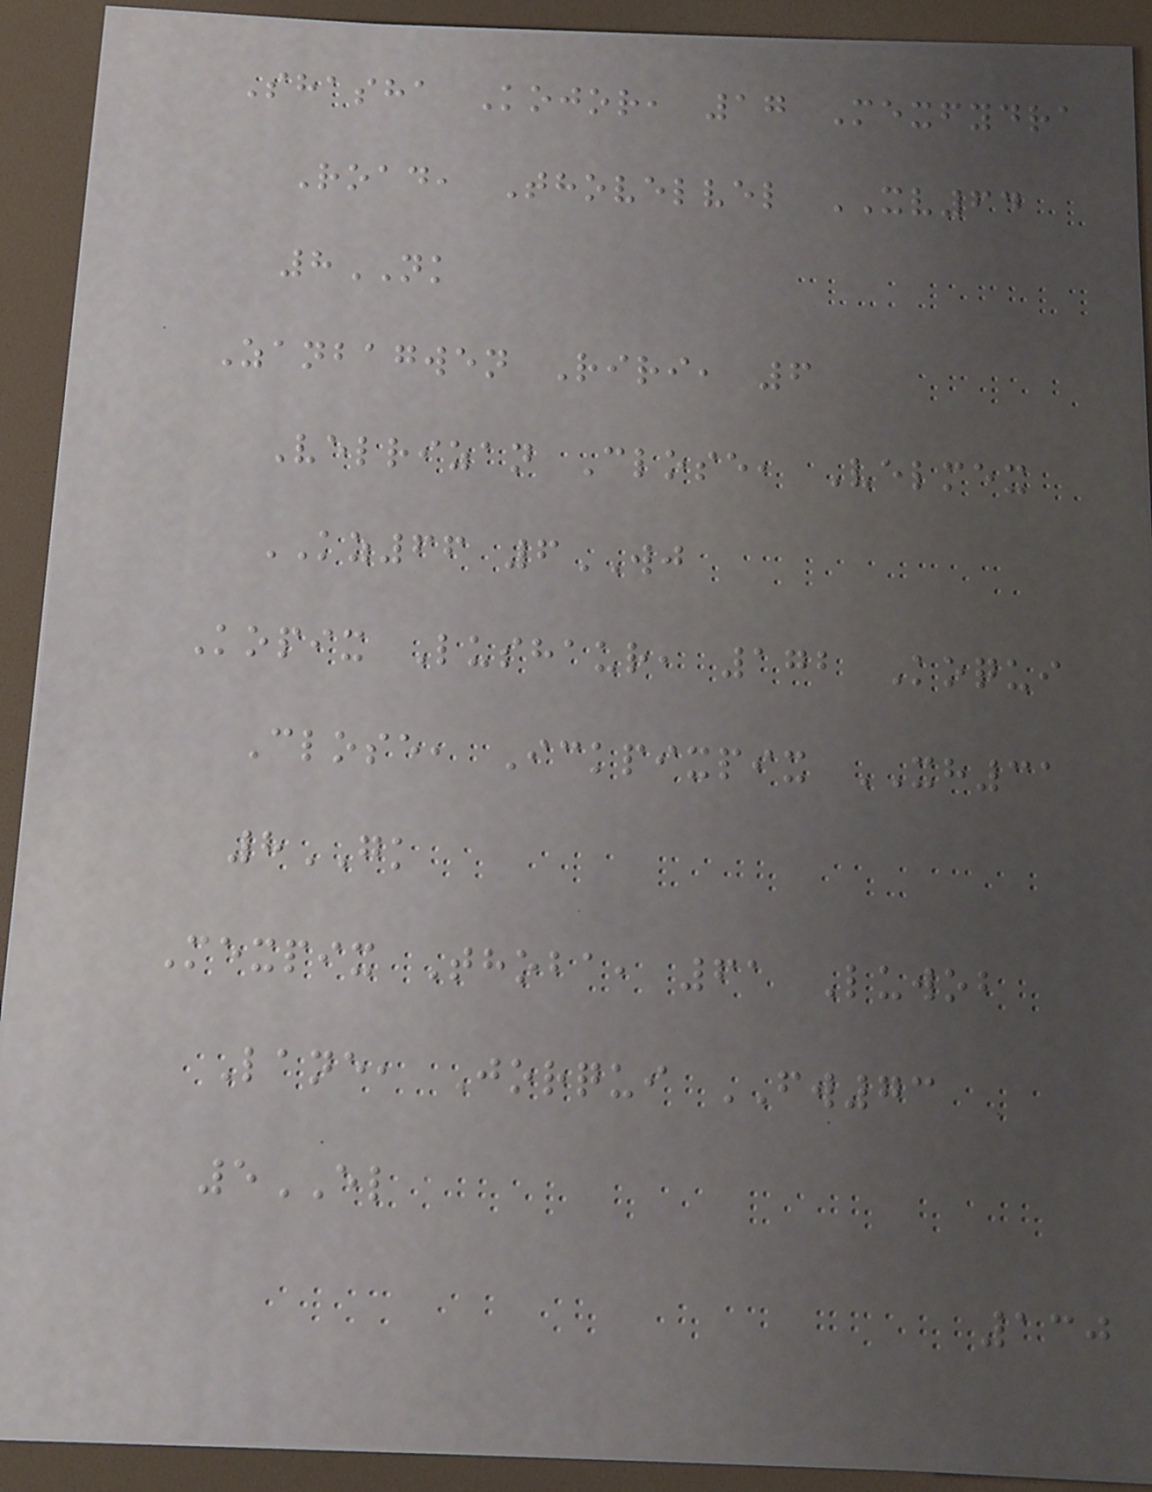Shasha Kojor, 17 Mexfydra
Road, Thovelvel XV64
8NK
Zanbagwen Riri, 6
Velrizan Close, Velmex
KZ66 6WJ
Kopix Lushaur, 172 Koqui
Close, Ickpixpix XH31
8GK
Mexpix Thoba, 61 Luwob
Lane, Jorqui FW73
5EL
130
